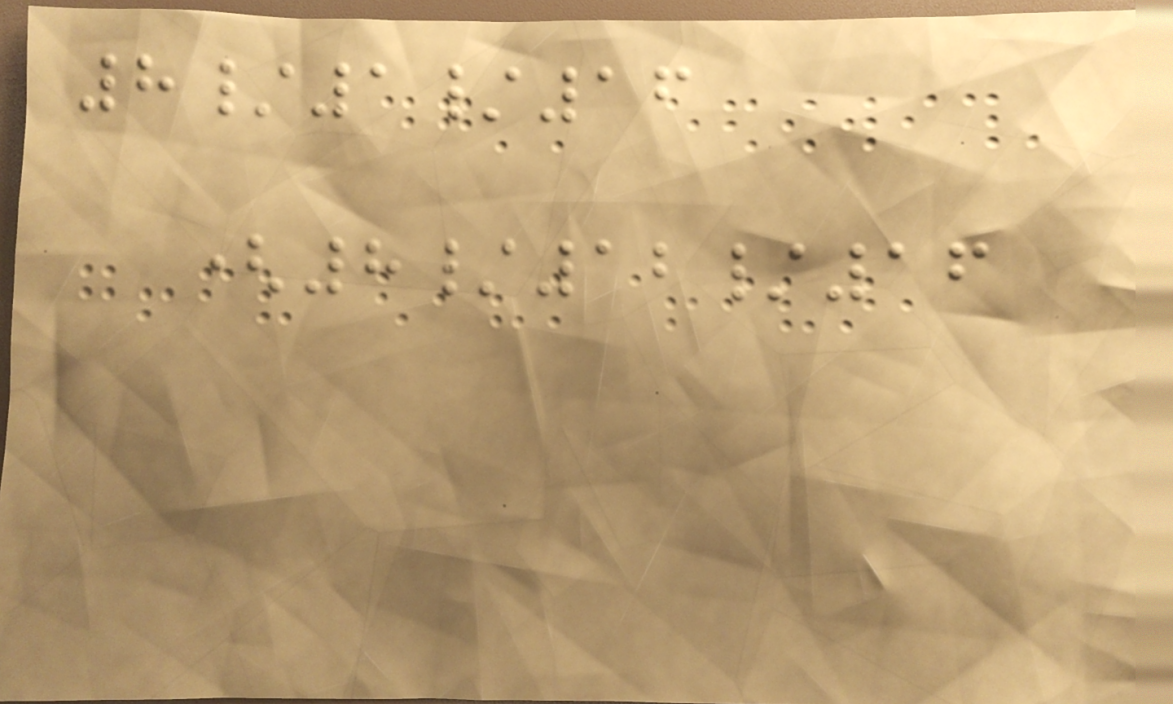8/1/16
(8/12/16
